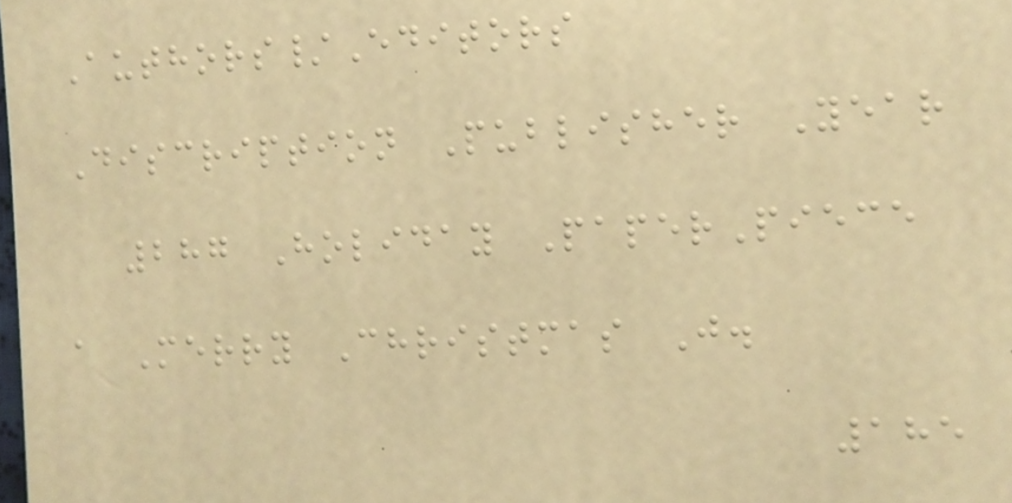Authors/Editors
Discription Publisher Year
287 Holiday PaperPiece
a Merry Christmas J.
185
